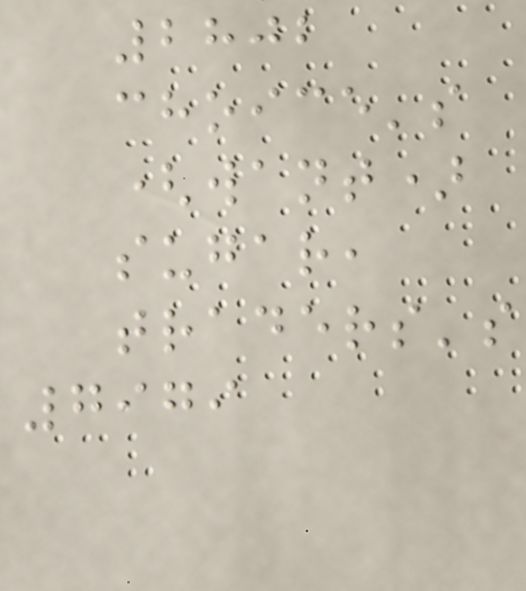2802
choice's
(want)
sugar,
traders's
7979
